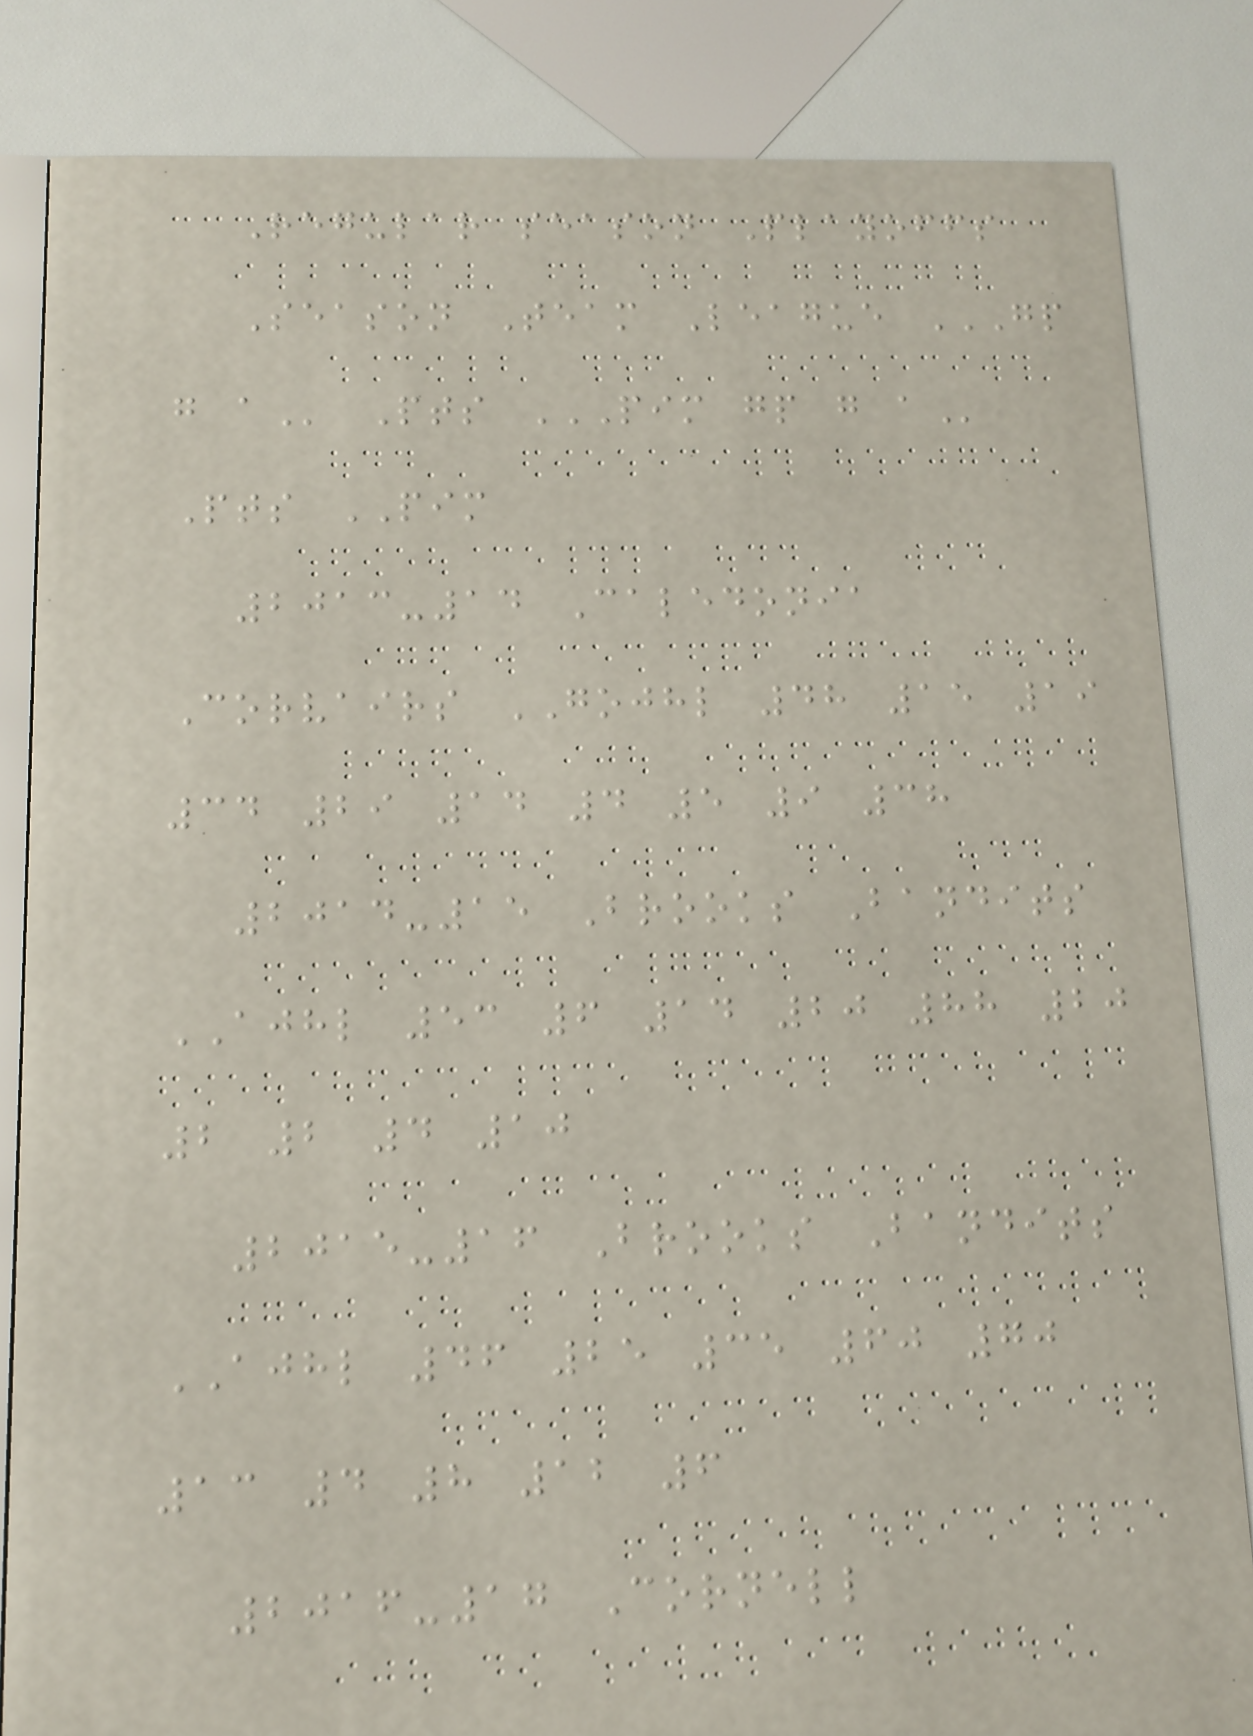Regular season Playoffs
Season Team League GP
G A Pts PIM GP G A
Pts PIM
2013-14 Caledonia
Corvairs GOJHL 48 15 19
34 29 14 4 5 9 38
2014-15 Brooks Bandits
AJHL 53 6 14 20 88 20
2 2 4 10
2015-16 Brooks Bandits
AJHL 46 25 35 60 70
13 4 8 12 6
2016-17 Cornell
